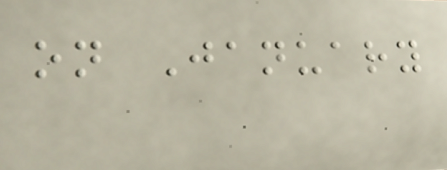on January
